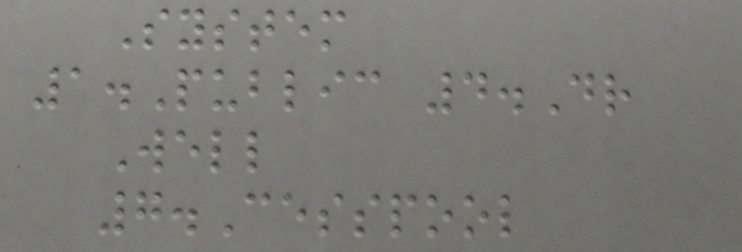System
1.Public 4.Dr
Well
7.Cesspool
